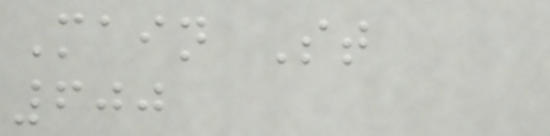Main St
600
